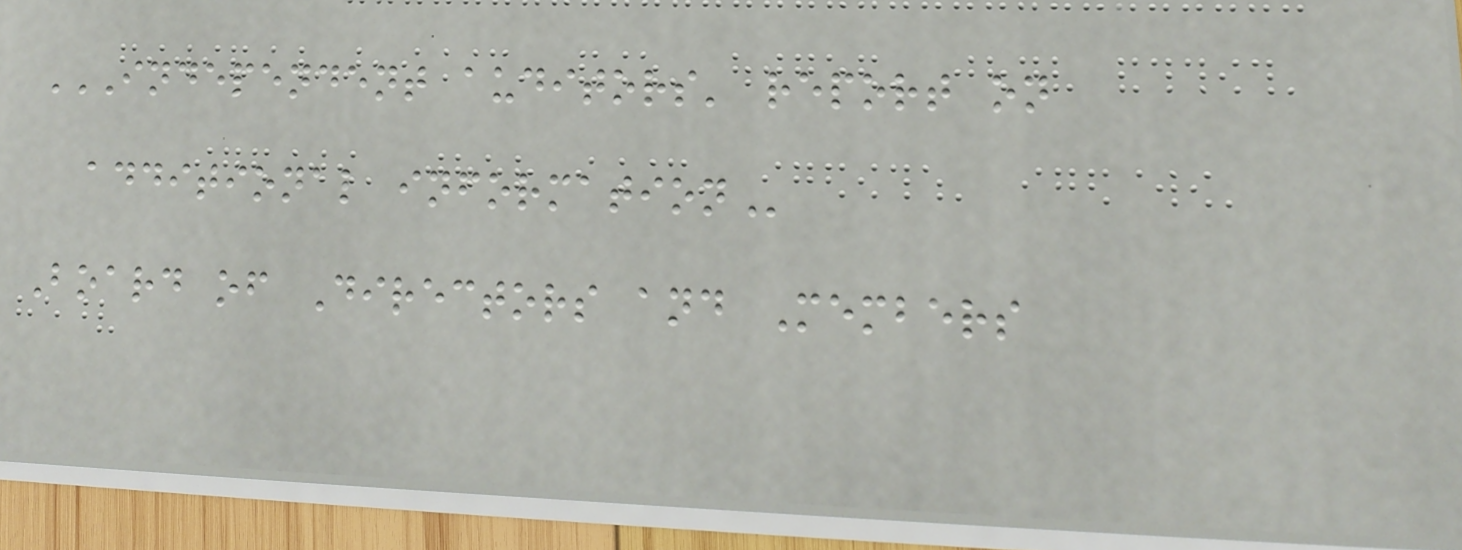INDEPENDENT AUDITORS' REPORT ON
ADDITIONAL INFORMATION
Board of Directors and Members
